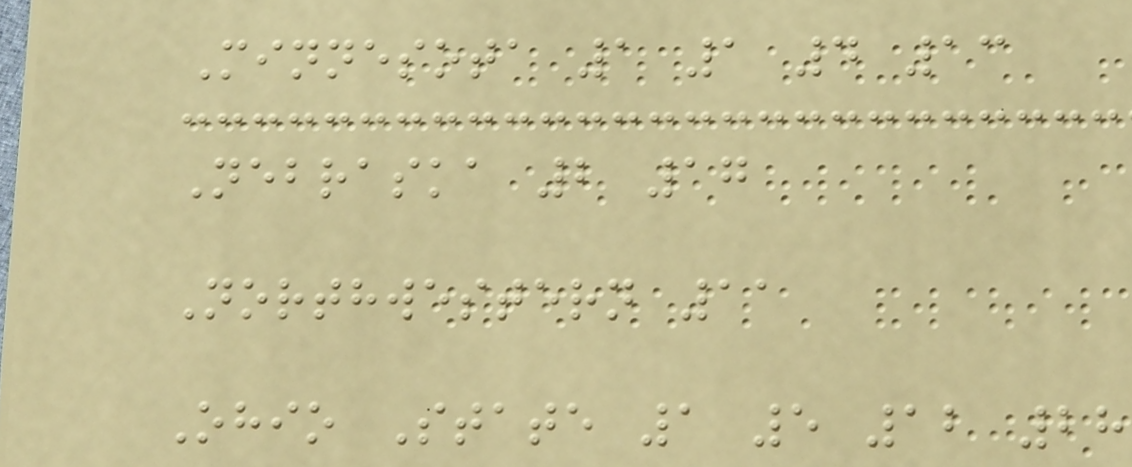Minnesota 1 1 4 13
Nebraska 2 17
Northwestern 11
Ohio State 1 5 12 28
